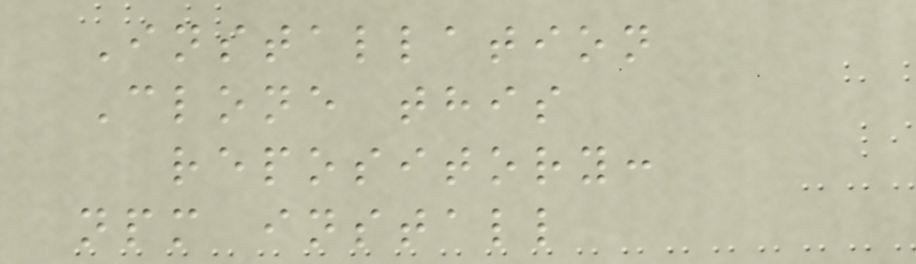Installation
Clone this
repository:
npm install
